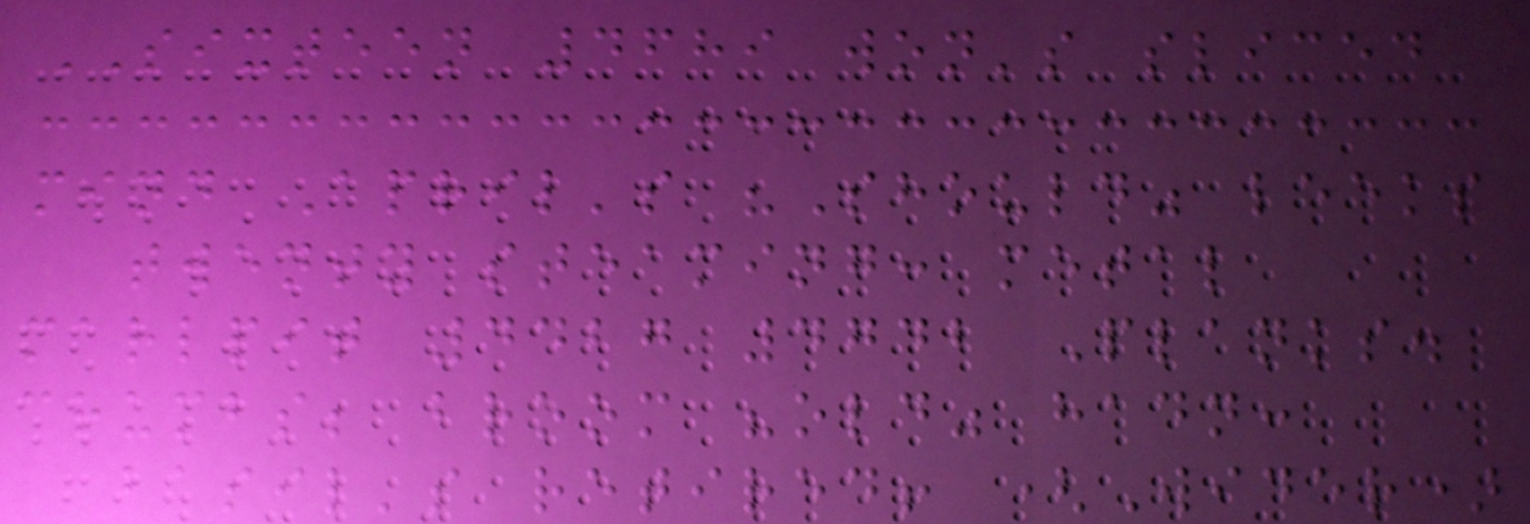SIXTEEN 4689 won's sliced
mind April's "Should" leeks
twenty steaming: metal
marlpit 4427 4742 Planks.
crumbs; broom "old" hadn:
basil's retired! (Wider)
